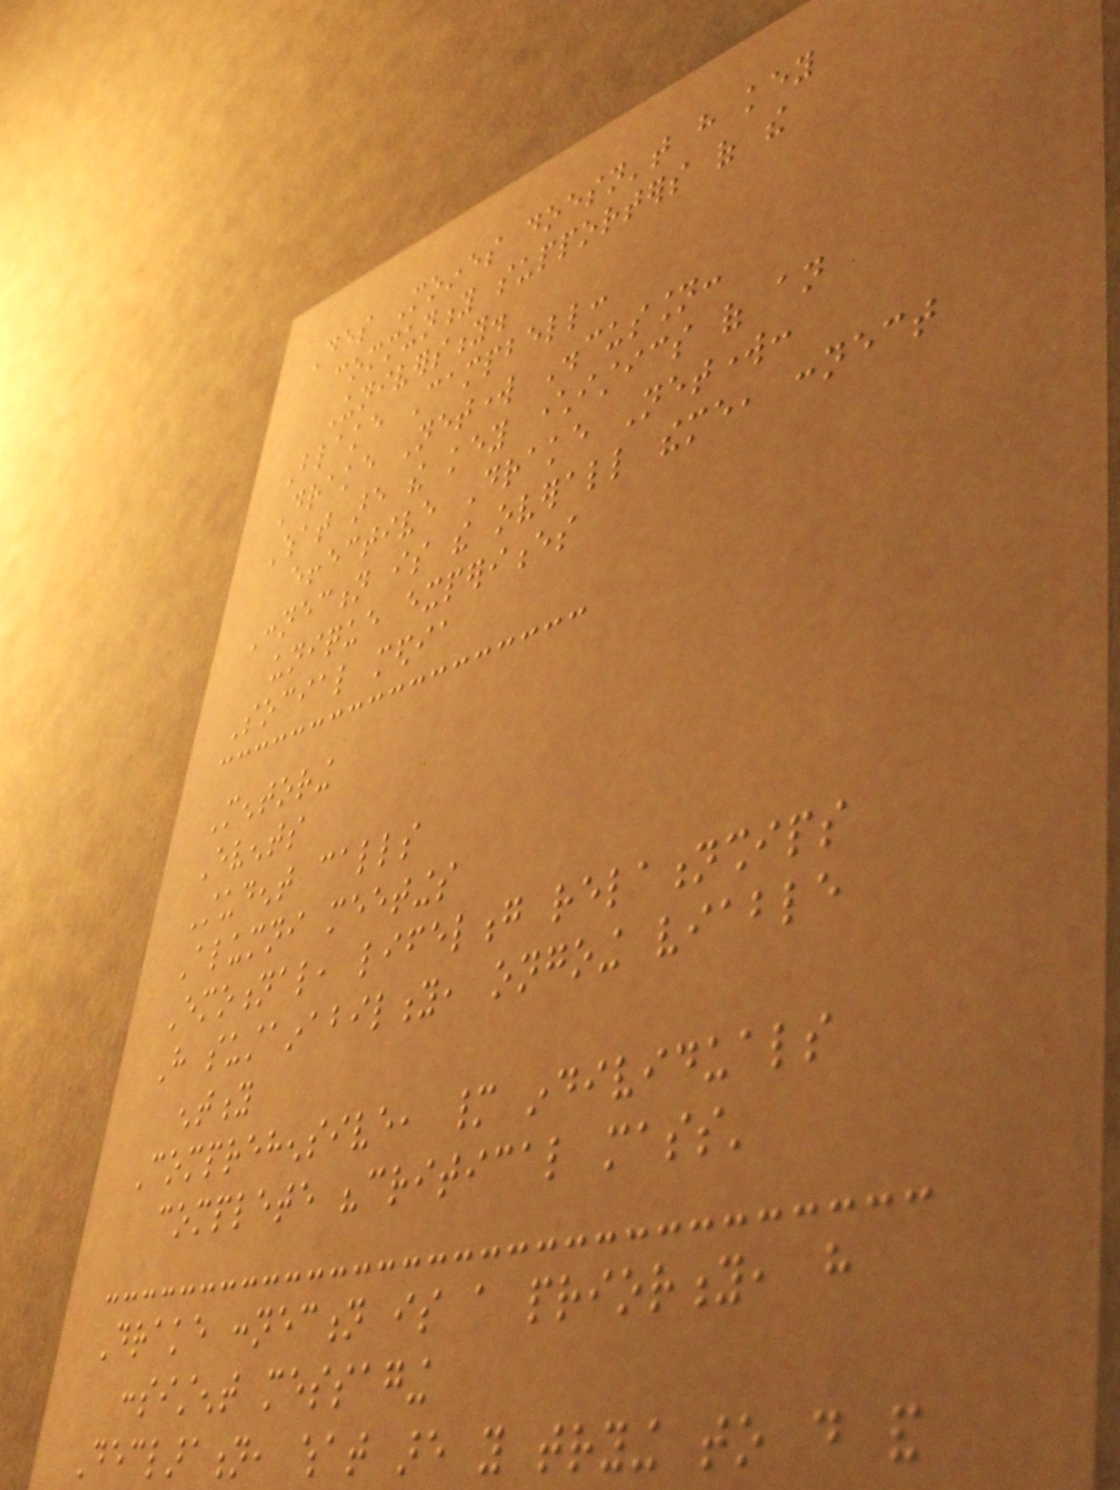Des Moines doesn't have key
community supporters of the
University.
Blake Campbell:
Drake Network Discussion:
What are the key characteristics of an
effective Drake Network:
Connection is the overall theme, connect
unique experiences
Social media
Mentoring
Events
Student calls
Alumni meetings
Emotional, lifelong relationships
Have sustainability, ongoing viable
entity
Comprehensive, many individuals
complete "critical mass'
Drake connection is a priority, have
consistent messaging
Declaration, what are you trying to do and
